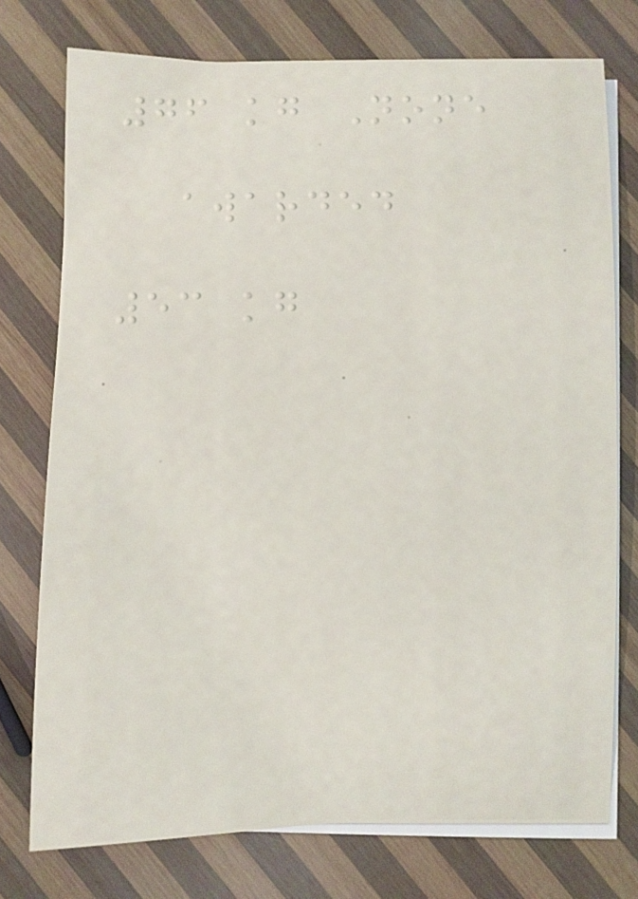76 kg None
awarded
53 kg
